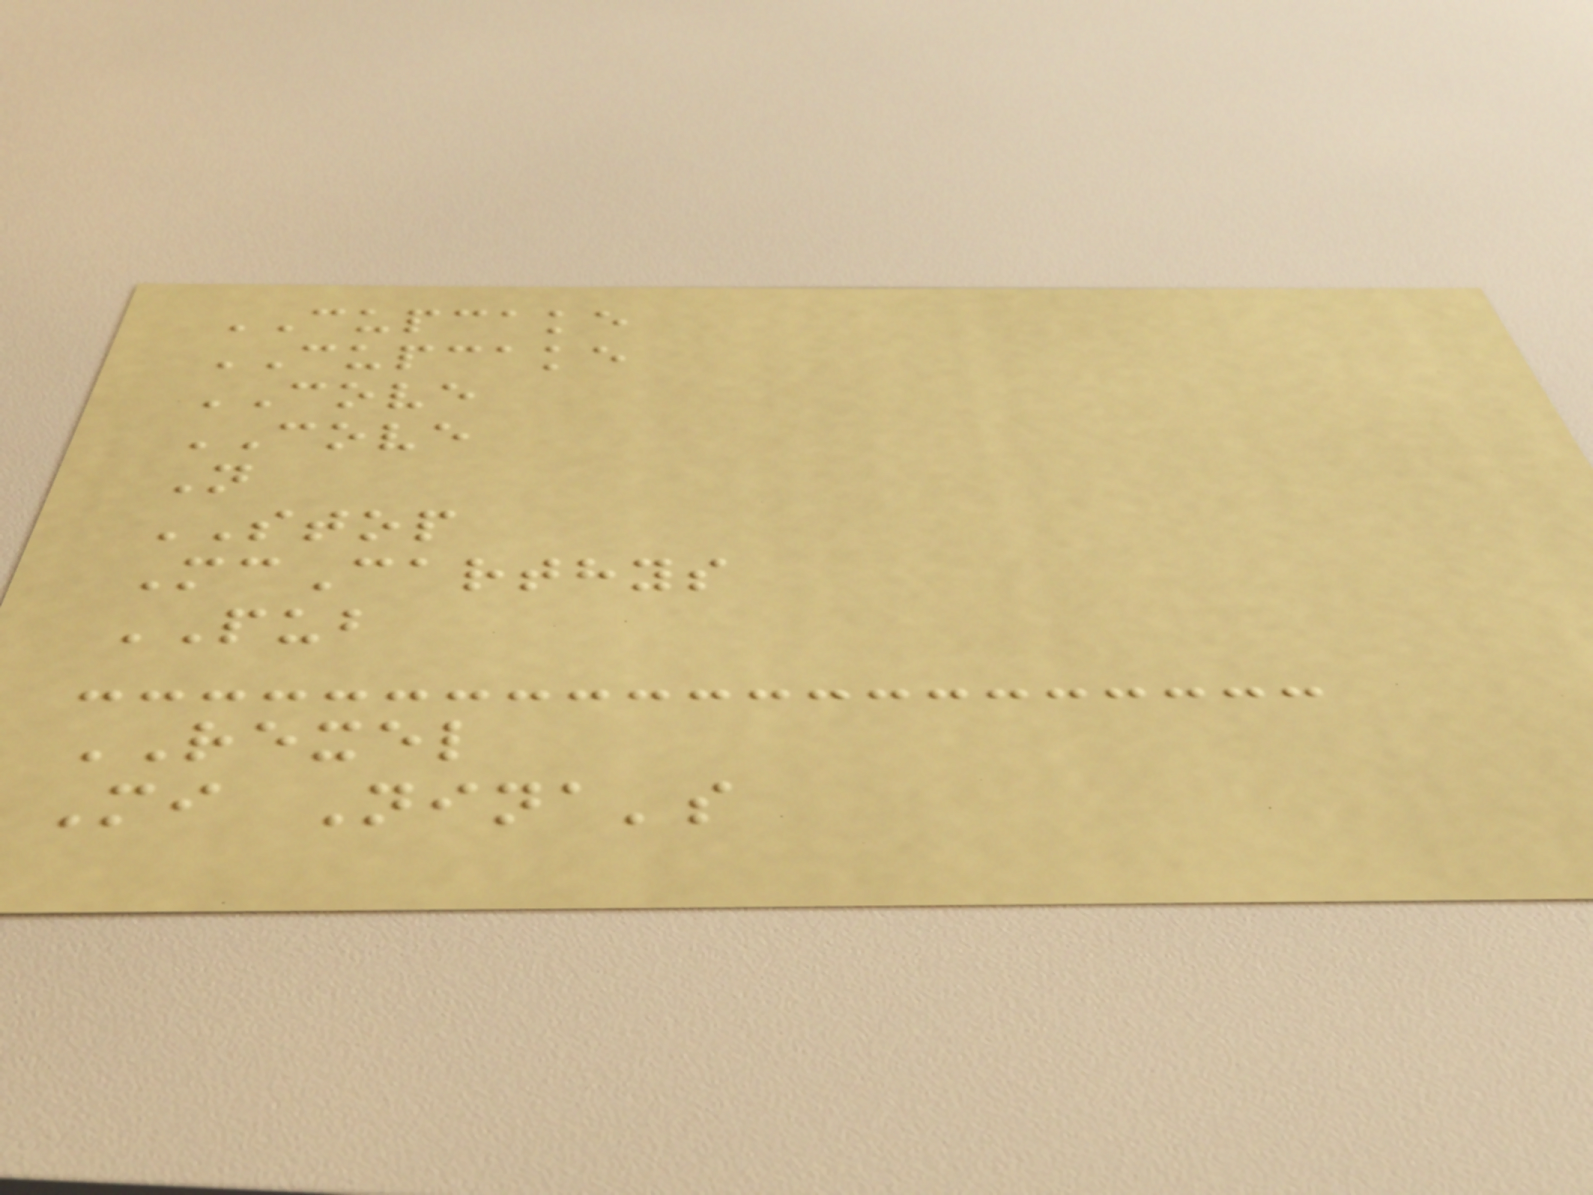CUPCAKE
CUPCAKE
COVE
COVE
N
STOP
McCarthys
PUB
REXEL
Mi Nina's
